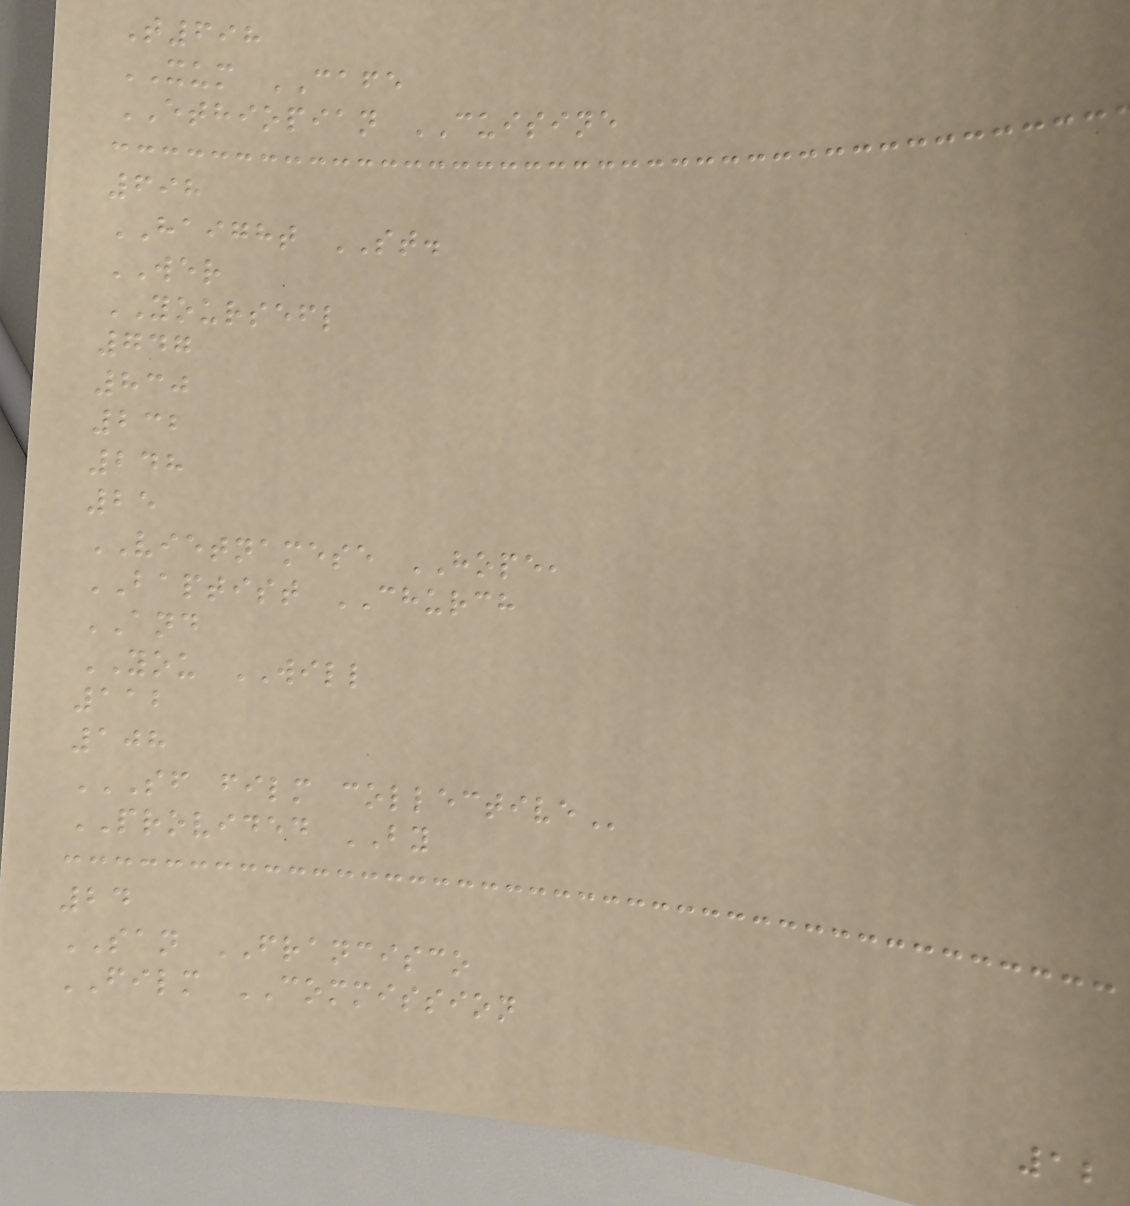T698
XUM CAFE
ETHIOPIAN CUISINE
698
HAIGHT ST.
WER
YOURSEFL
747
830
232
248
25
VIETNAMESE HOPE,
BAPTIST CHURCH
AND
YOU WILL
112
108
SF FILM COLLECTIVE
PROVIDED BY
24
SAN FRANCISCO
FILM COMMISSION
12
